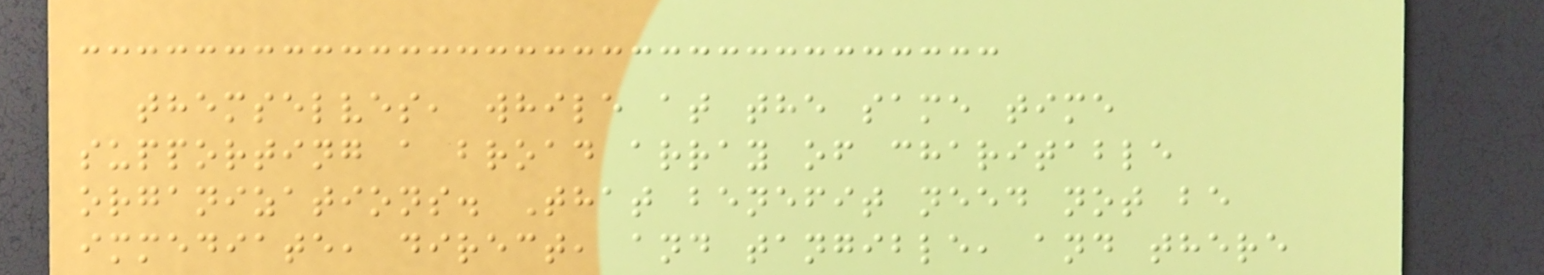themselves, while at the same time
supporting a broad array of charitable
organizations. That benefit need not be
immediate, direct, and tangible, and there
